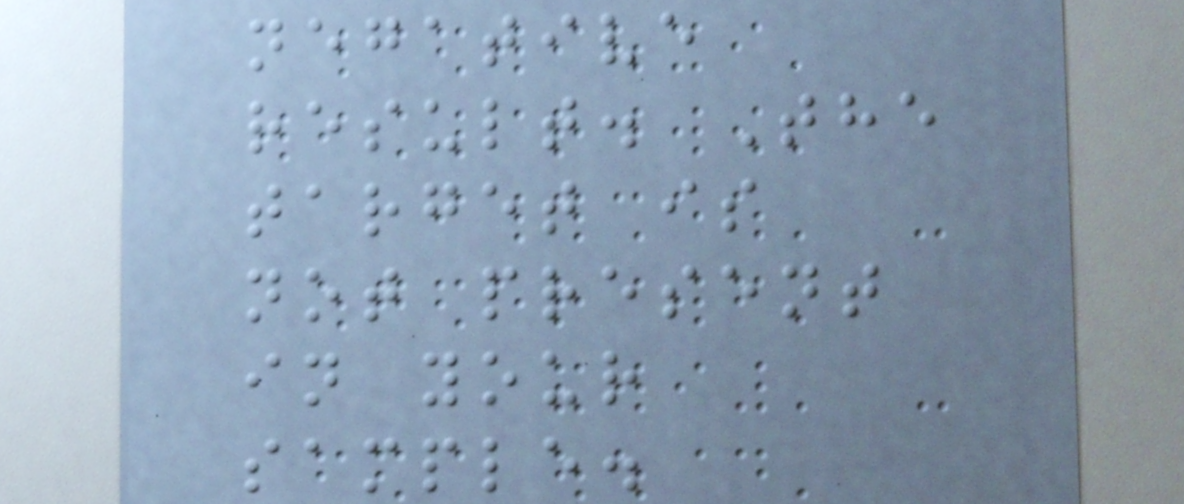negative
result. The
target is
not present
in your
sample.
